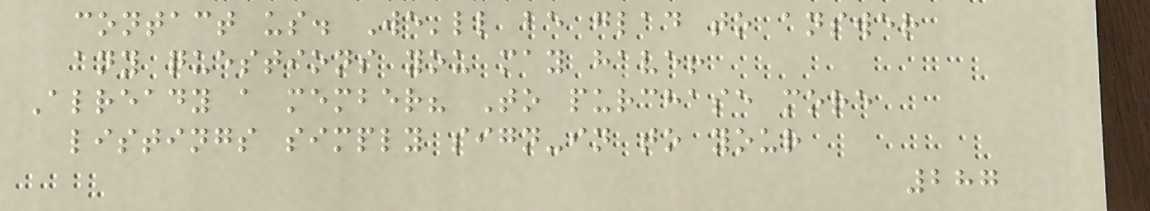contact us. We'll be glad to answer
any questions you may have!
Already a member? To purchase more
listings simply sign-in to your
287
